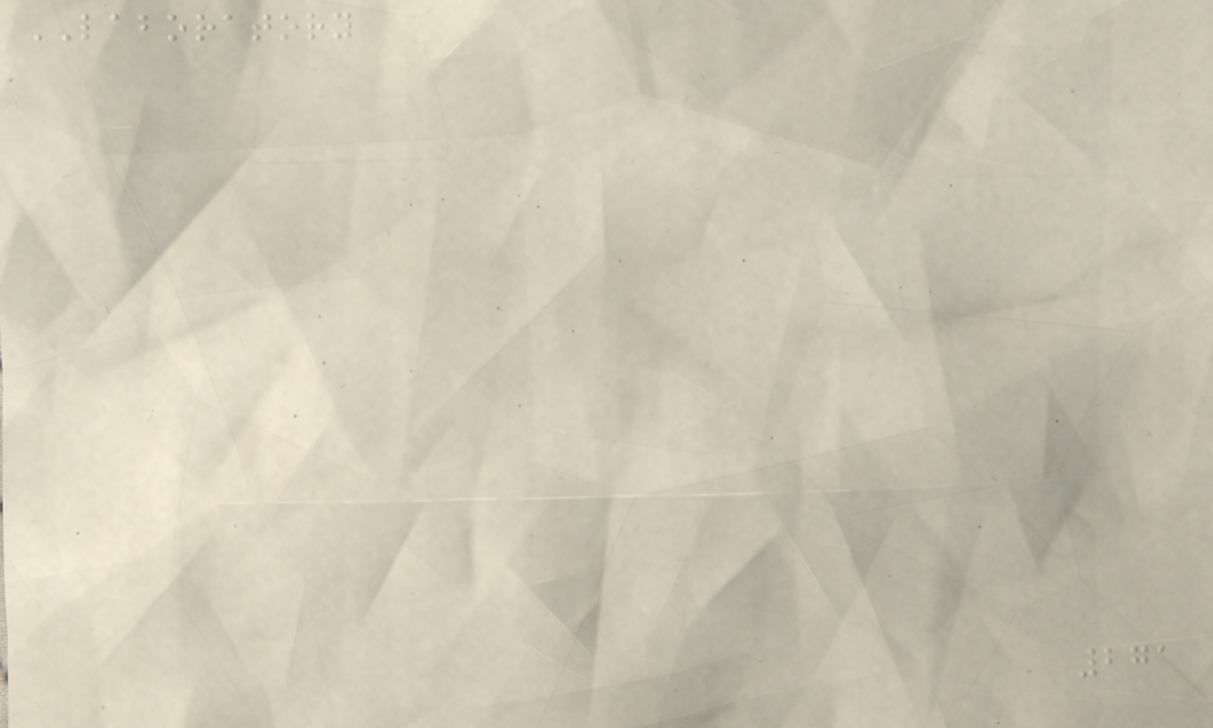LABORATORY
271
